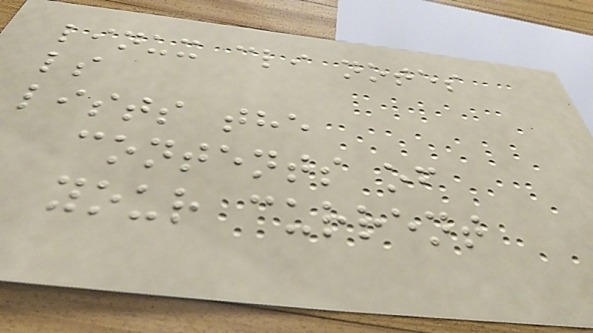linux cli notes
ls
lists the
contents of
your current
